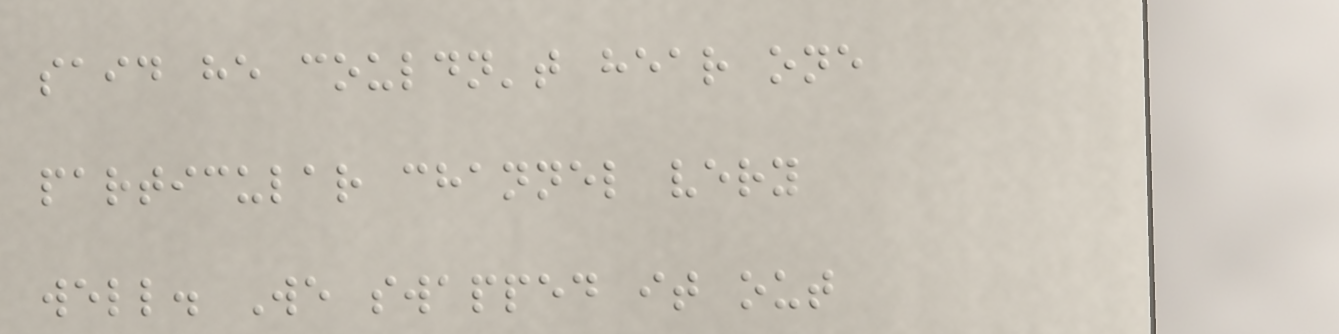said he couldn't hear one
particular channel very
well. We swapped it out
